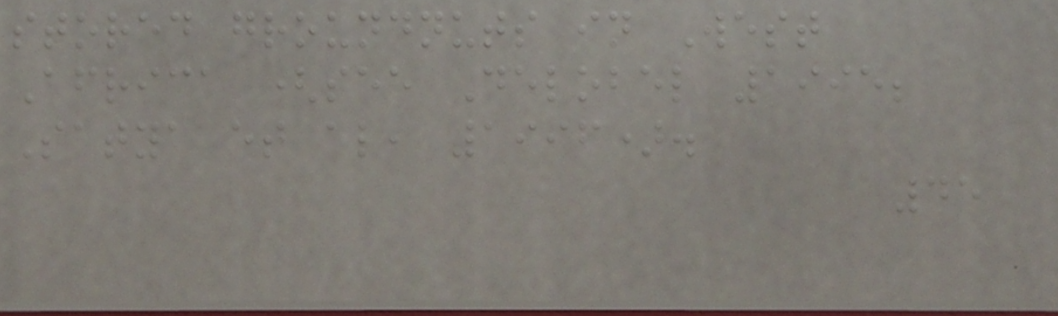stored groundnuts in West
Africa (see Delobel 1995;
Satya et al, 1996).
45
